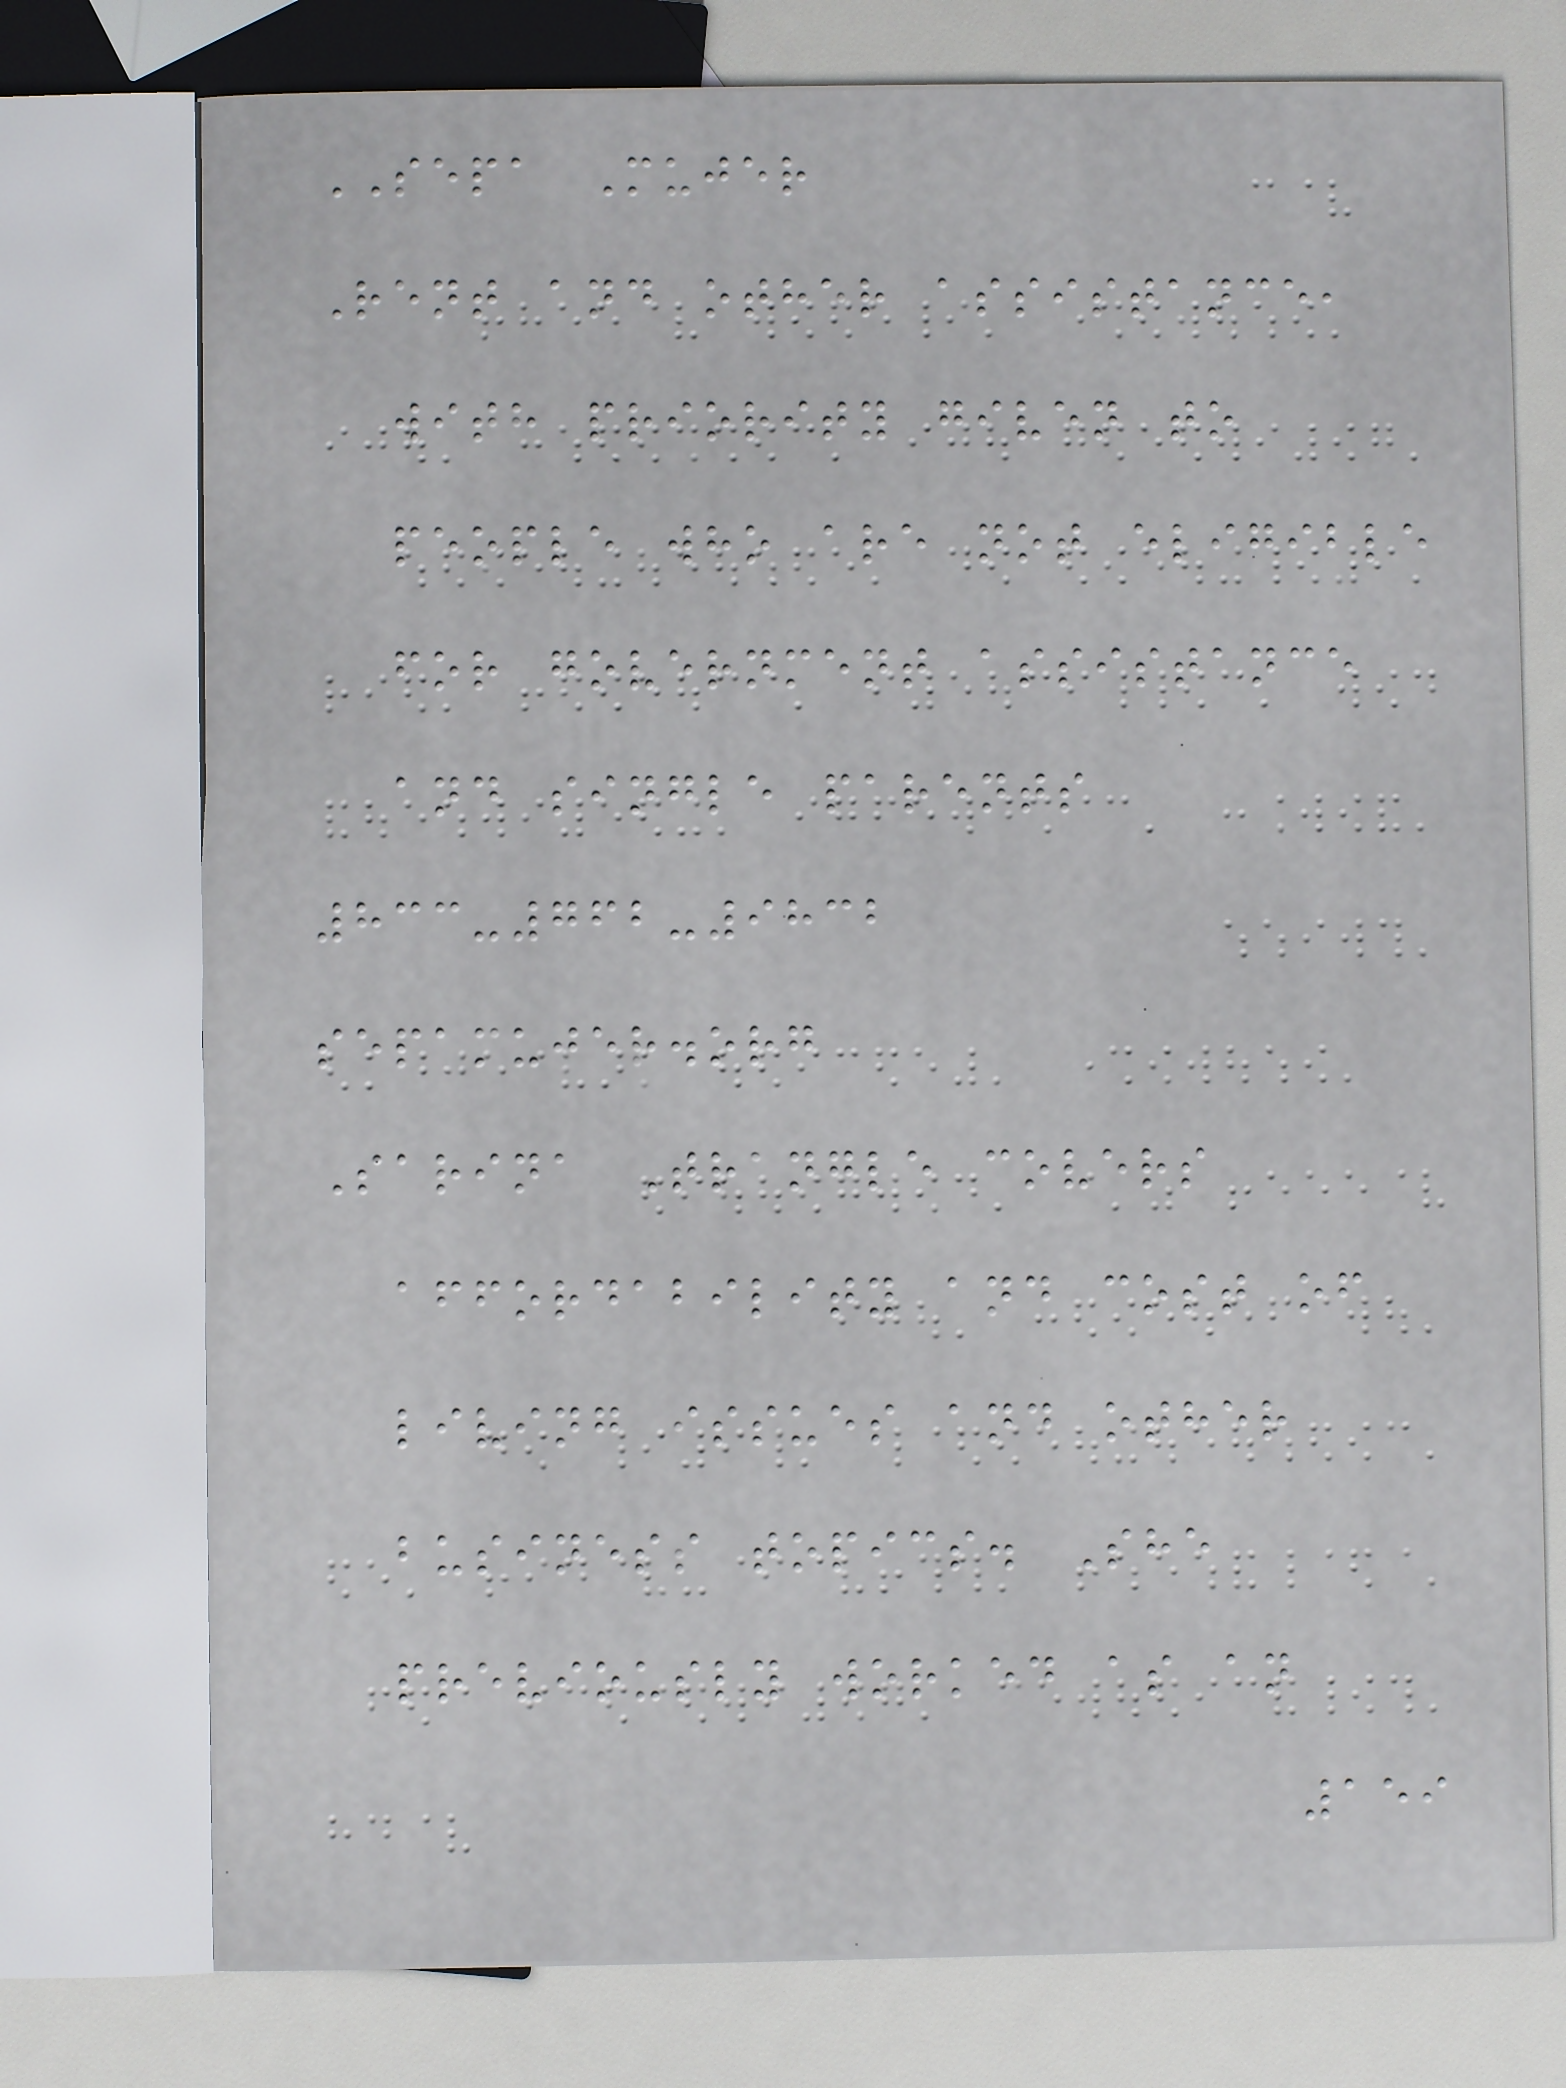SEPA Mujer
Rent and other assistance,
with priority given to
people who are not eligible
for government assistance
and single parents
833-762-9832
sepamujer.org
Sarina Trangle covers
affordability and cost of
living issues and other
business topics. She
previously worked as an
159
